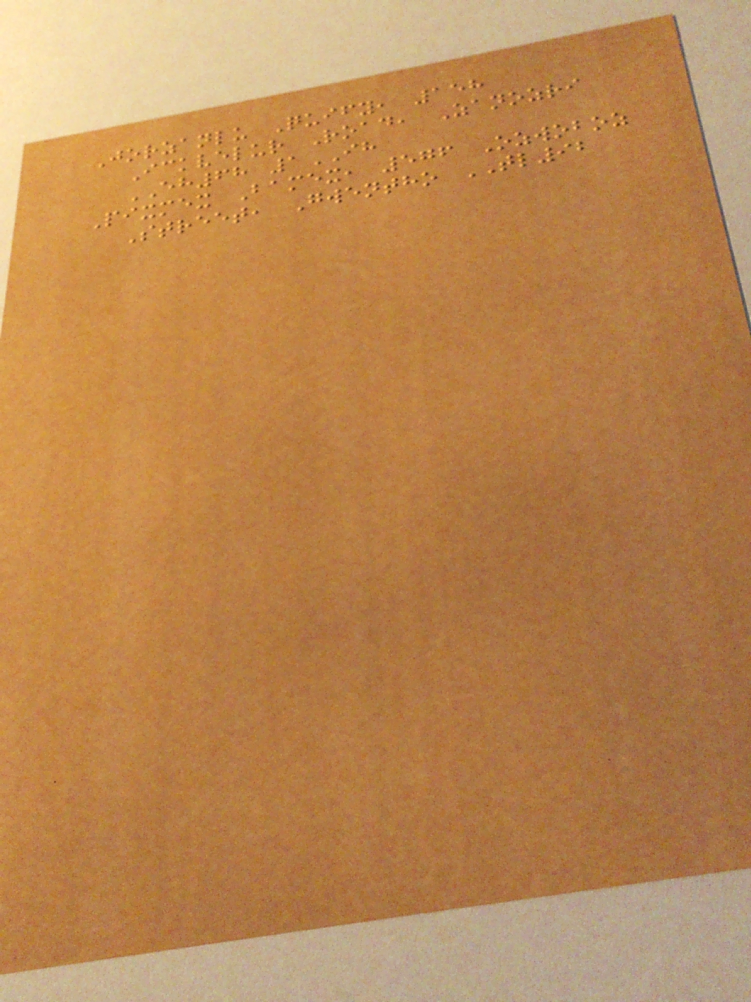Jorzanlu Quify, 158
Ickvelur Road, Zanozri
EH68 1IH
Pixmex Bamex, 576 Ozwoboz
Street, Gwentho TL92
